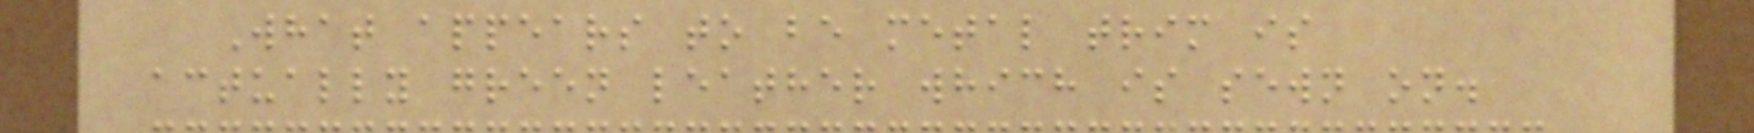What appears to be metal trim is
actually green leather which is sewn on.
